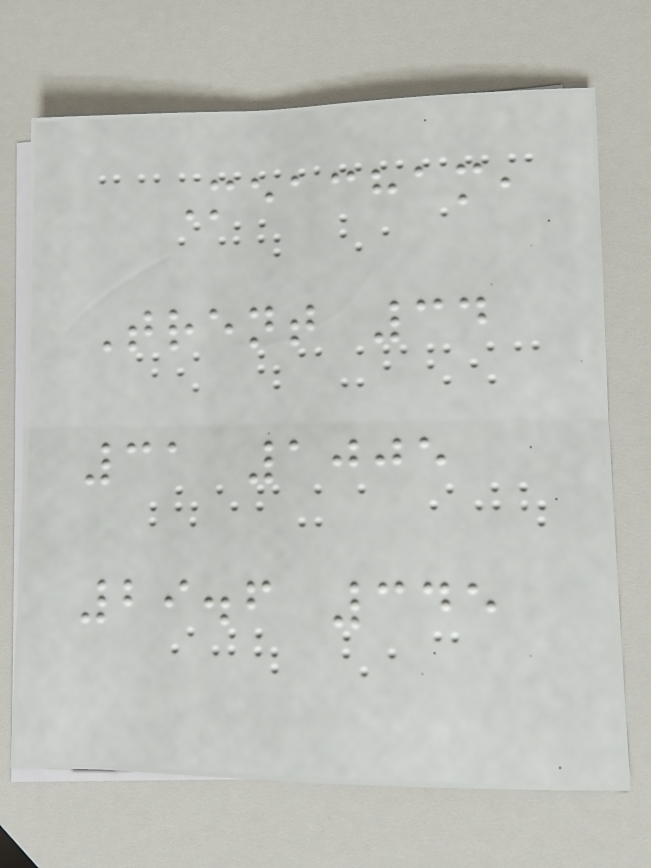Meacham,
Trent 34
31 1005
29.6 345
